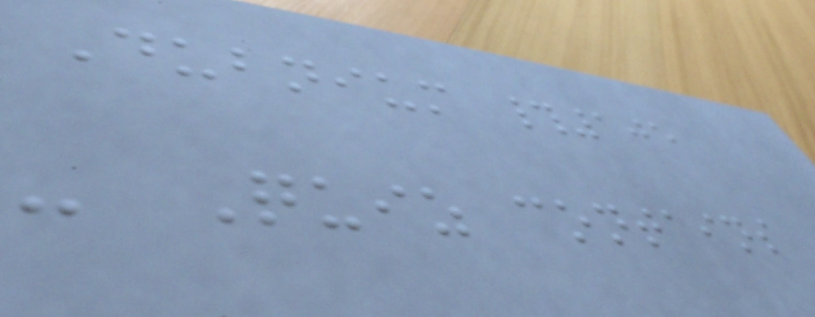Dubnium #105
- Quiz contains
